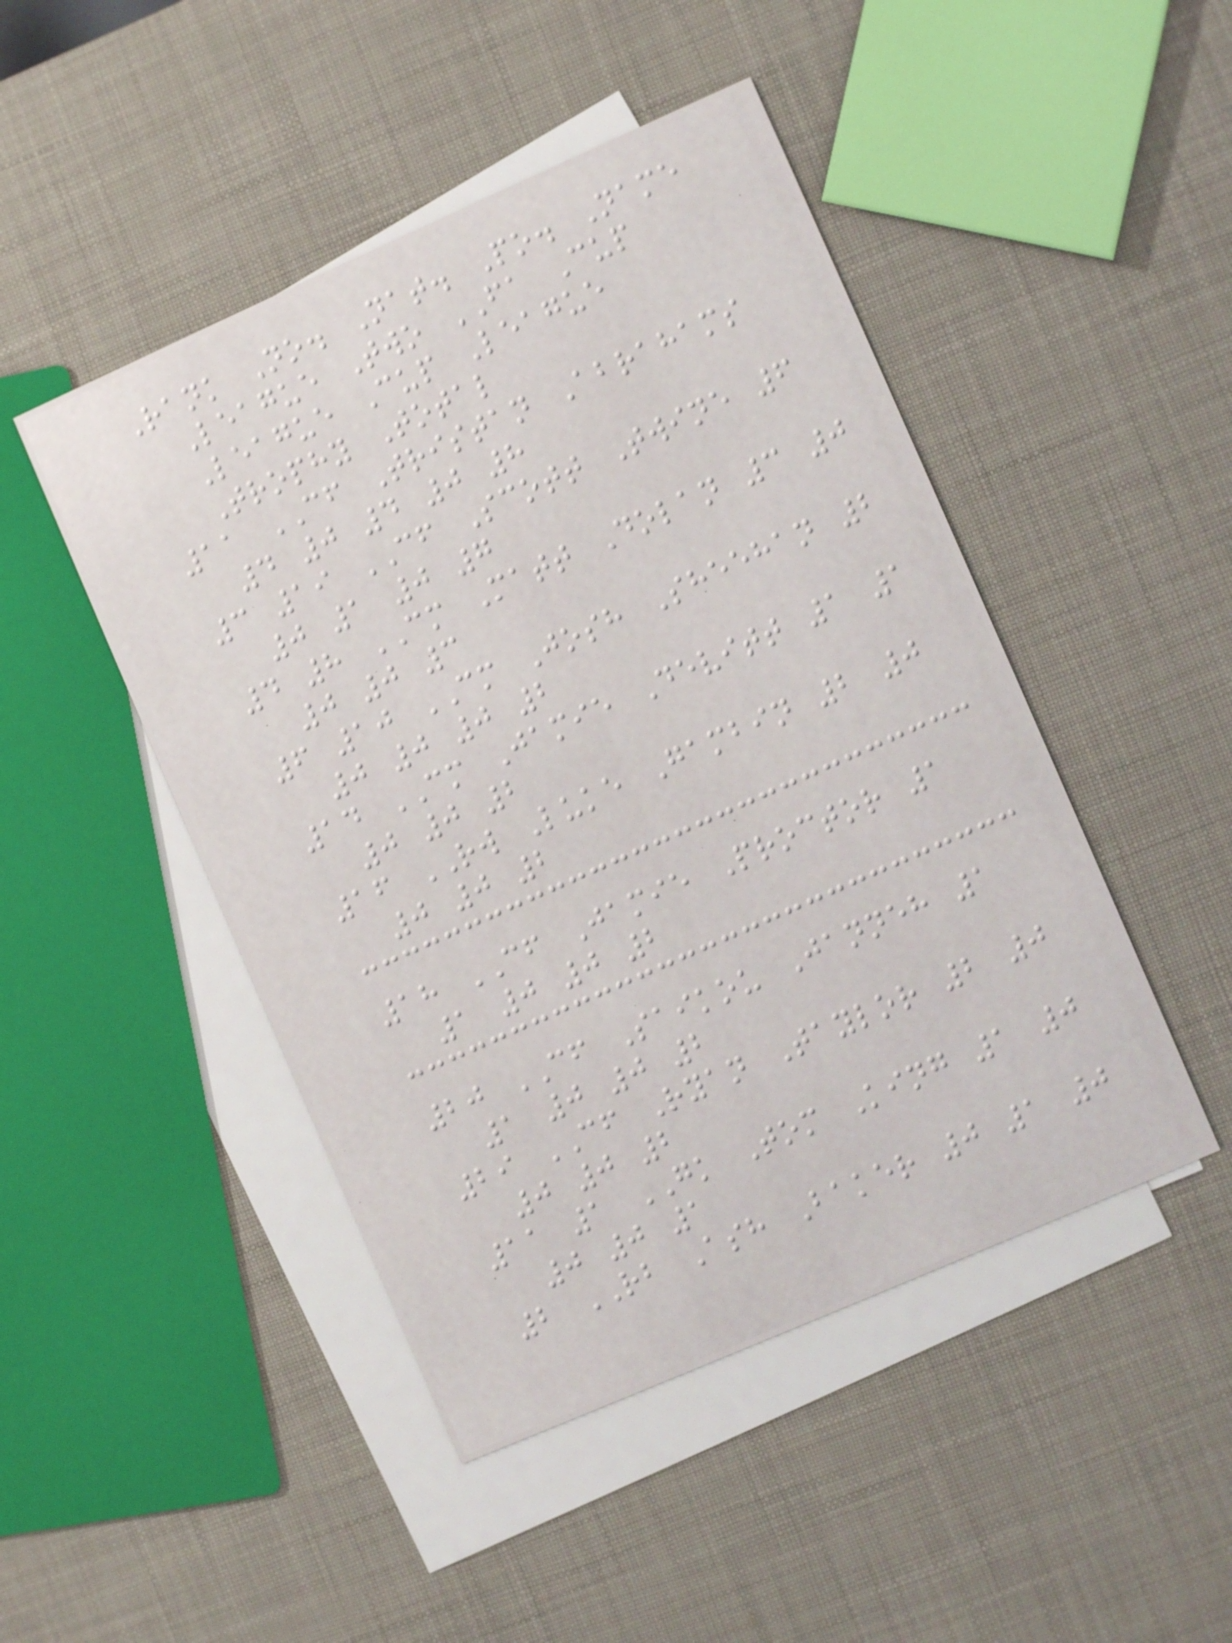Rank No. Nat. Po. Name
League Two FA Cup
League Cup League
Trophy Total
11 CF Tristan Abrahams
4 0 4 0 8
3 19 CF Scott Twine 6
0 1 0 7
4 8 CM Matt Dolan 3 0
0 0 3
6 10 CM Josh Sheehan 2
0 0 0 2
14 CM Jamie Devitt 1 1
0 0 2
16 RW Luke Gambin 2 0
0 0 2
18 CF Jamie Proctor 1
1 0 0 2
20 CF Saikou Janneh 1
1 0 0 2
29 CF Ryan Taylor 2 0
0 0 2
11 1 GK Tom King 1 0
0 0 1
2 RB Ash Baker 0 1 0
